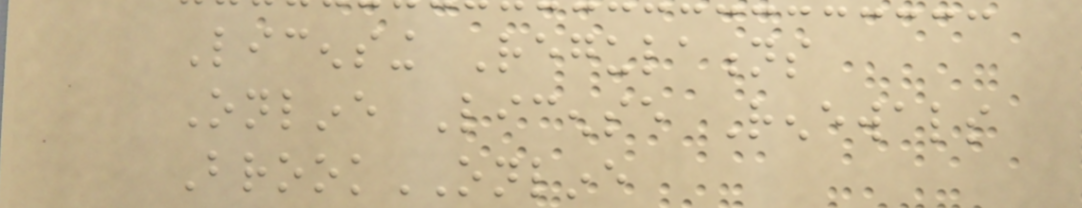Licensing Regulations
Online License Renewals
BrookONLINE
